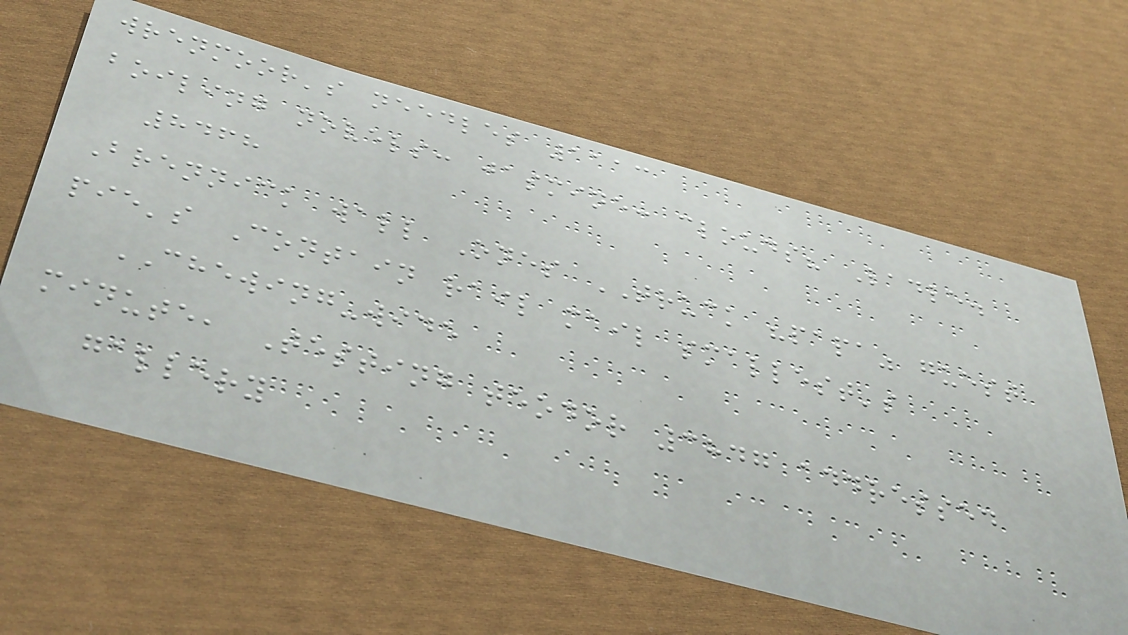wrenmoor's needles 1113
boiling novels: jasmine: clouds? Ladle.
8468
Brennick wall Ones TRUCK "papa" guest
pie's Contain rail mail smallest's
CHEWING-wide
minute, Testing teodor 3847 addressed
gallery
